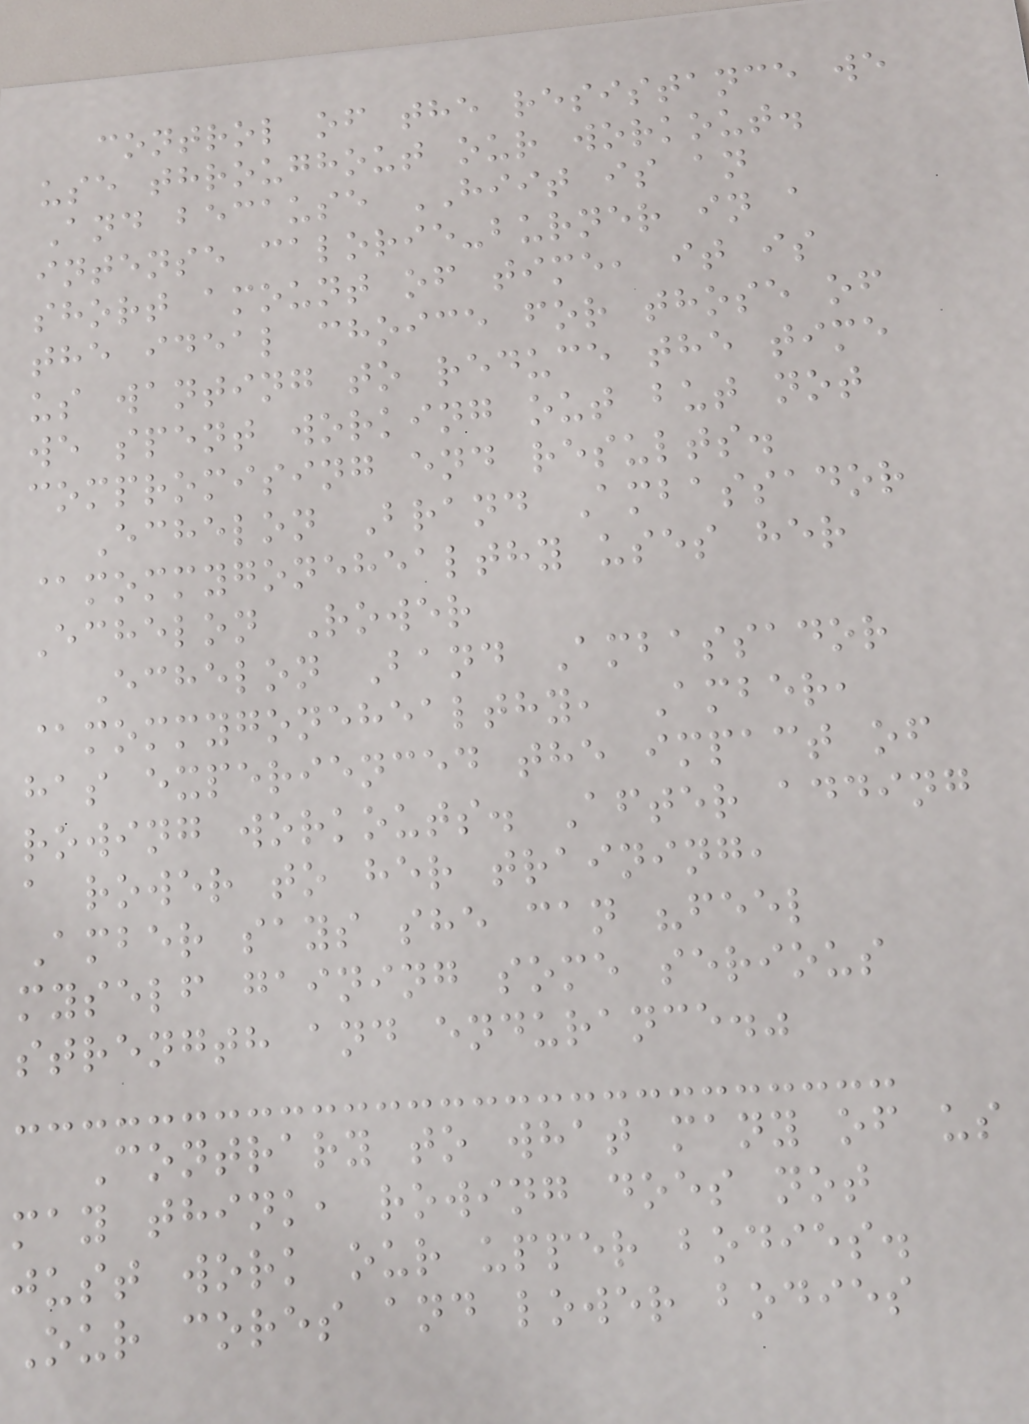control of the resistance we
use throughout our workout.
And because HIIT is an
intense calorie-burner in a
short amount of time, it is
the ideal choice for those of
us wanting to reduce the time
we spent working out but not
compromising end results.
Echelon Brand Ambassador
@mommygonehealthy uses her
Echelon Rower
Echelon Band Ambassador
@mommygonehealthy, Amber,
has experienced the impact of
rowing workouts. After adding
a rower to her training,
Amber says she can "feel
myself gaining some serious
strength and endurance."
Contrary to what many of us
may think, rowing does not
just work our upper bodies.
Our cores and lower bodies
